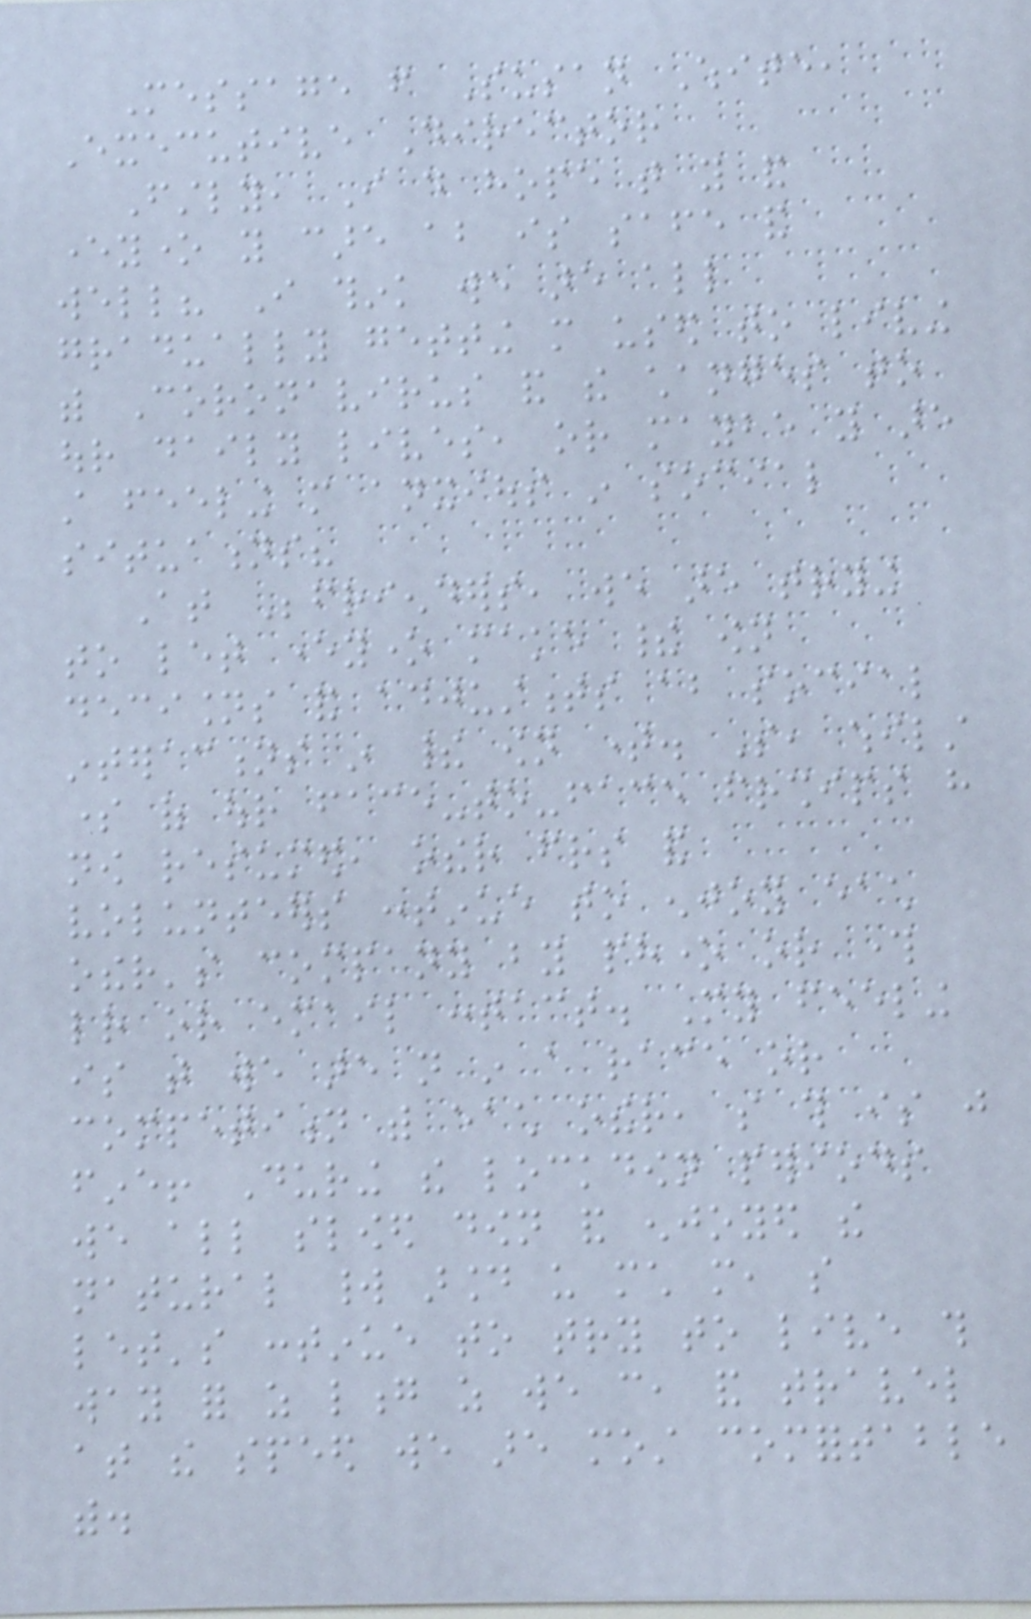Message from Susan White,
Executive Director
Firstly, I do hope that you and
everyone you care about is safe and
well? I think we are all
gradually getting more used to living
with Coronavirus and the changes to
our daily lives, or maybe you are
still feeling more anxious in social
situations?
At Befrienders, we are trying
to let everyone make their own
decisions and adjustments about social
interactions in their own time. So, whilst
some of our face-to-face friendships have
now resumed, other friends and
volunteers continue to enjoy each
other's company by phone or through
letter or email contact. My feeling
is that we are not in a race or
competition with each other, so this is just
fine! During the lockdown periods
we all slowed down and enjoyed the
natural world around us much more, so
let's continue to try to live this
way for as long as we can, and travel
at the speed we are most comfortable
with.
